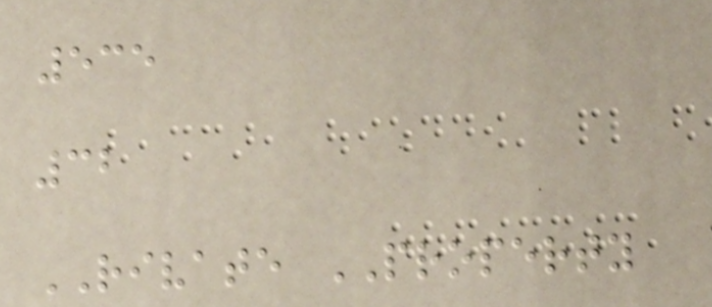535
32
RIVATE PROPERTY
